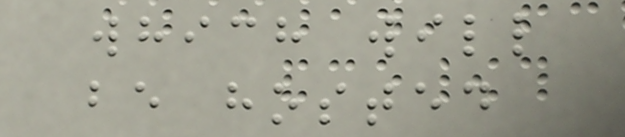which will
be hosted
